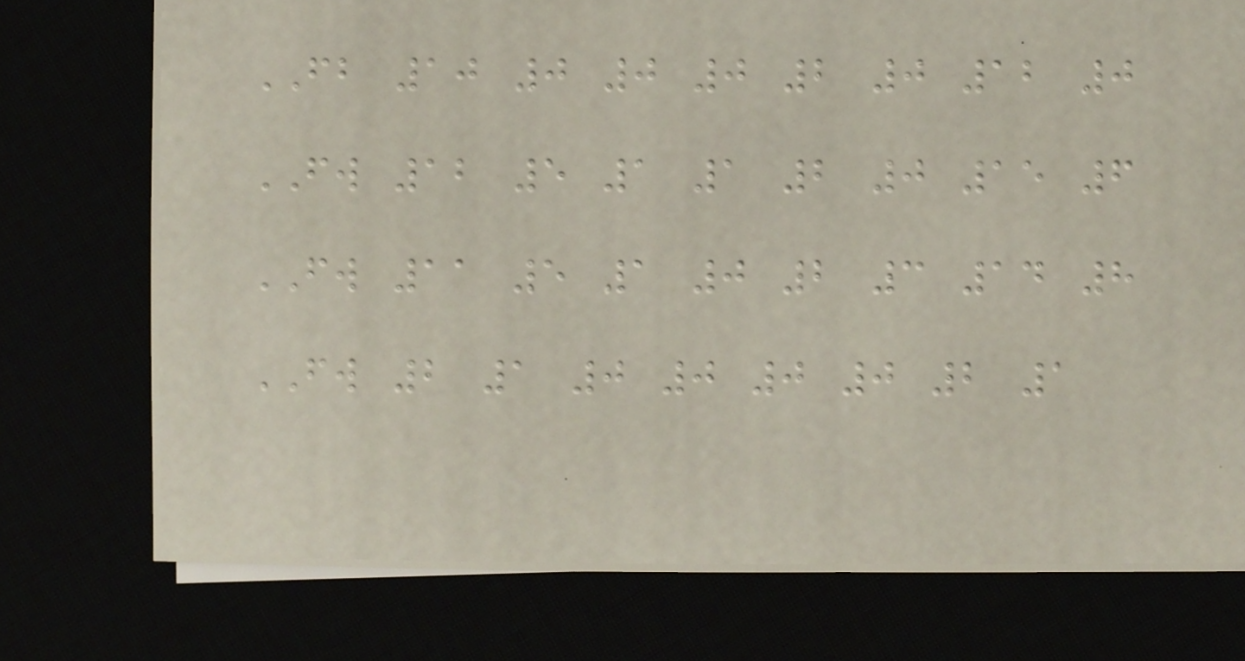FB 10 0 0 0 2 0 12 0
FW 12 5 1 1 2 0 15 6
FW 11 5 1 0 2 3 14 8
FW 2 1 0 0 0 0 2 1
